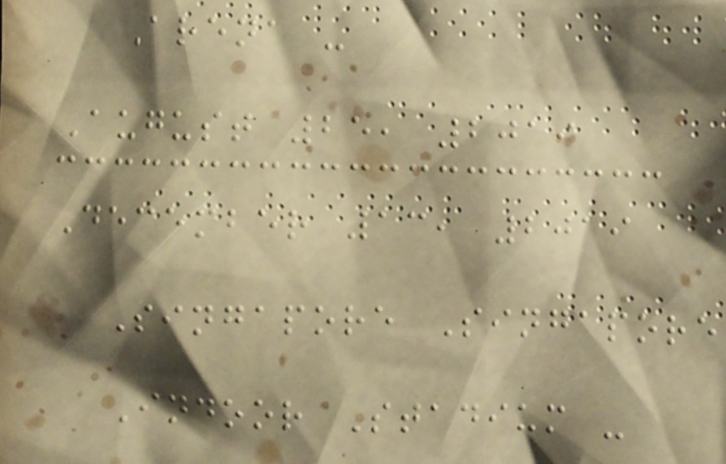Arena -
August 25, 2019
December 13, 2019
Singapore Singapore
Indoor Stadium -
